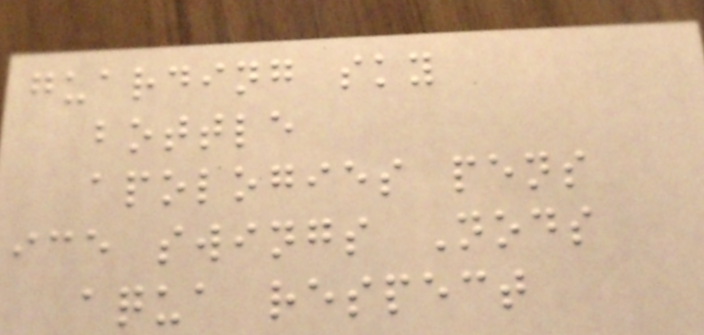guarding sky
bottle
apologies pens
ice swings Nods
aqua respect
